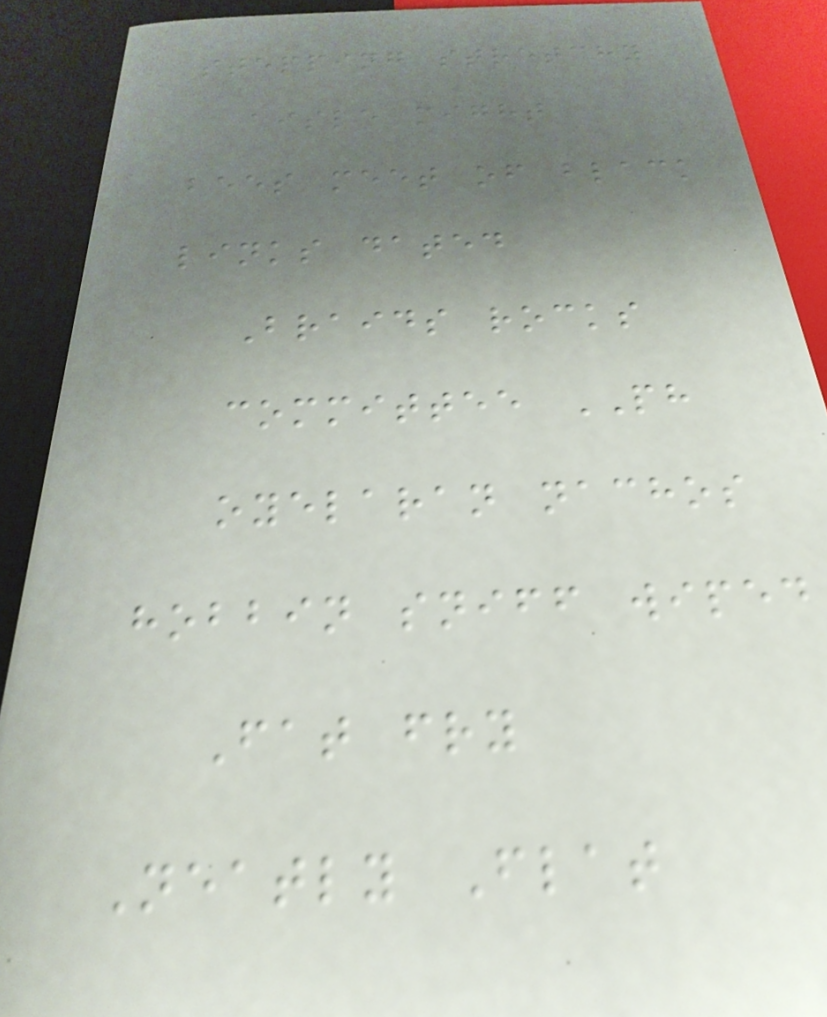stepping stretchy
aisle might
bees meet of black
links dated
Braids rocks
committee PH
oyelaran nachos
hobbin sniff wiped
Fat fry
Neatly Flat
